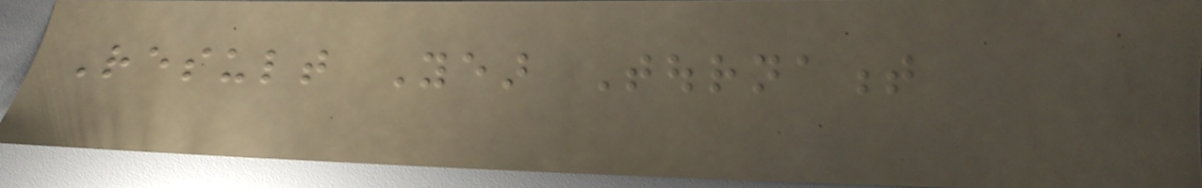Result Year Tournament
